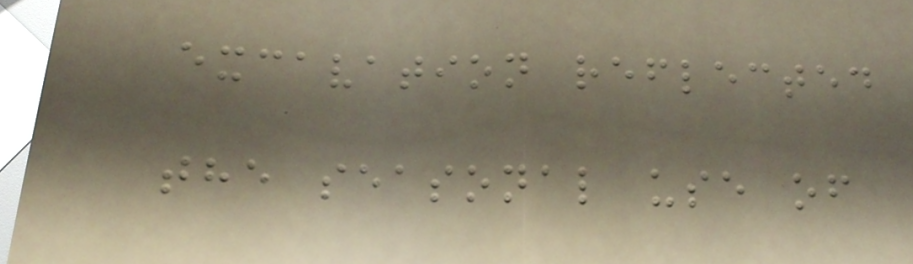excavation reflected
the seasonal use of
